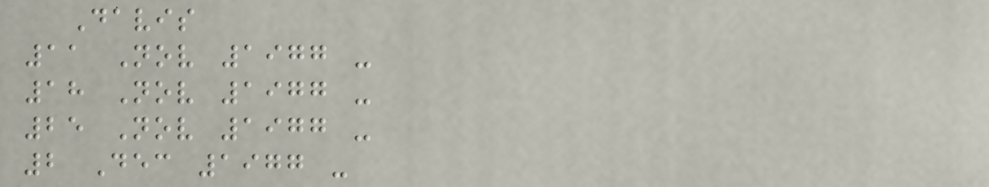Davis
11 Nov 1977 -
18 Nov 1977 -
25 Nov 1977 -
2 Dec 1977 -
